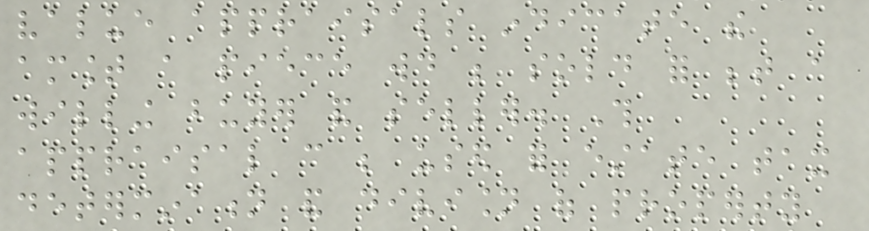value appraisals indicate the
amount a piece would be sold for between a
willing buyer and seller. This
appraisal can be used for estate tax
determination and division of property
